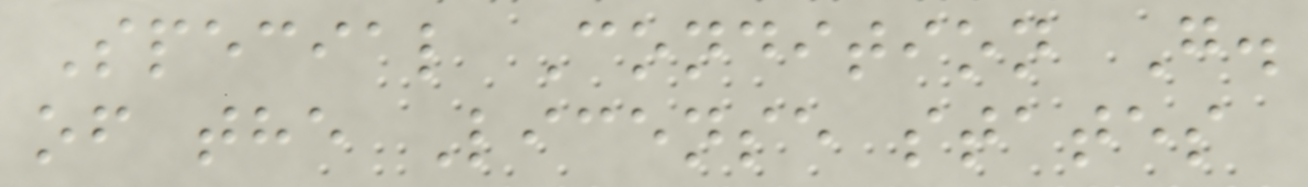Special Condition G.
of the License states
